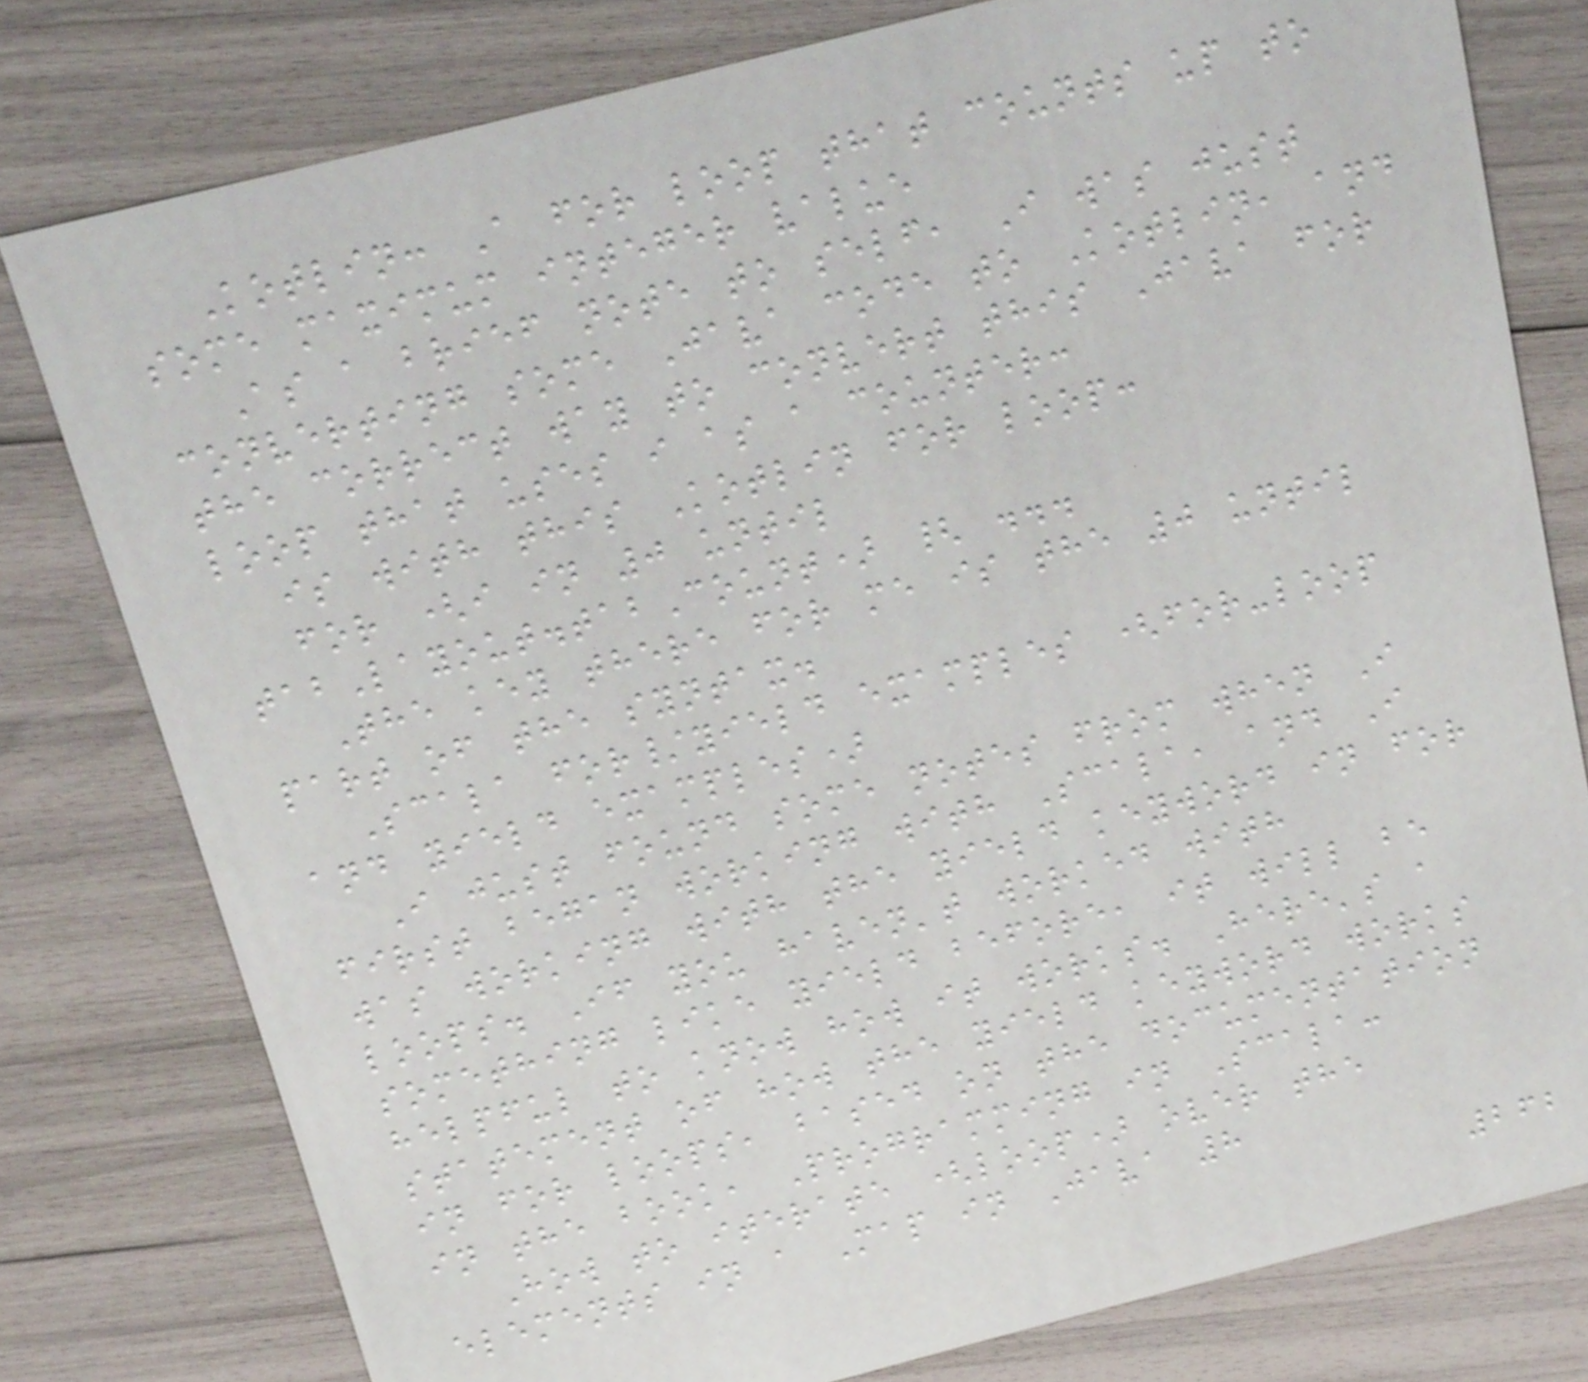Kotlin: A for loop that counts up to
some maximum integer value
As a brief note to self, I was just
converting some Java code to Kotlin, and
the correct way to convert this Java for
loop that uses i as a counter:
is with this Kotlin for loop:
for (i in 0 until
tabLayout.tabCount) { ...
The key there for me is the 0 until
part of the syntax.
Scala for/yield examples (for-loop
and yield examples)
I just found some notes from when I
first began working with Scala, and I
was working with the yield keyword in for
loops. If you haven't worked with
something like yield before, it will be
helpful to know how it works. Here's a
statement of how the yield keyword works
in for loops, based on the documentation
in the book, Programming in Scala:
How to iterate (loop) over the
elements in a Map in Java 8
262
